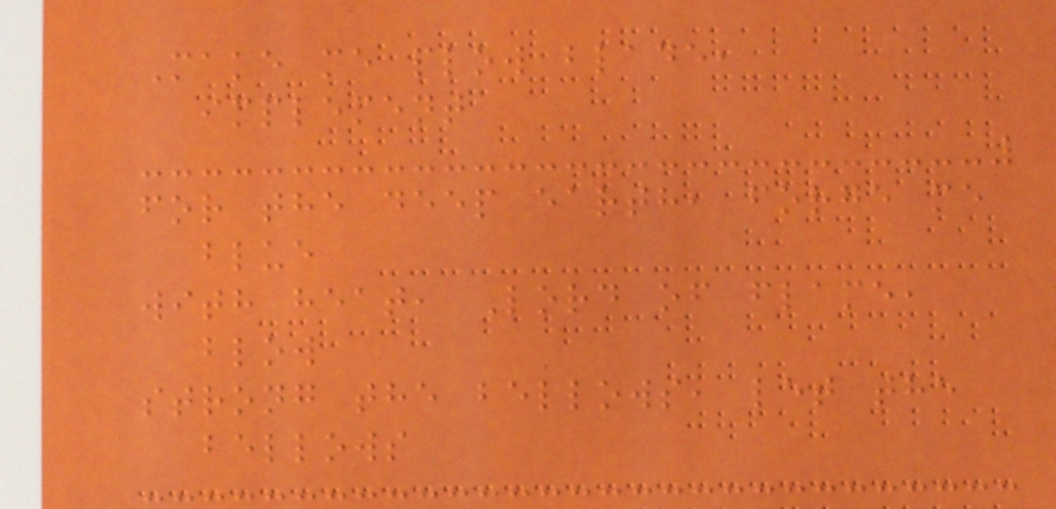Make me plow blade,
implement
for the deep earth, forge me
blue
with heat, Lord of flame,
blow
strong the bellows, let the
bellows
